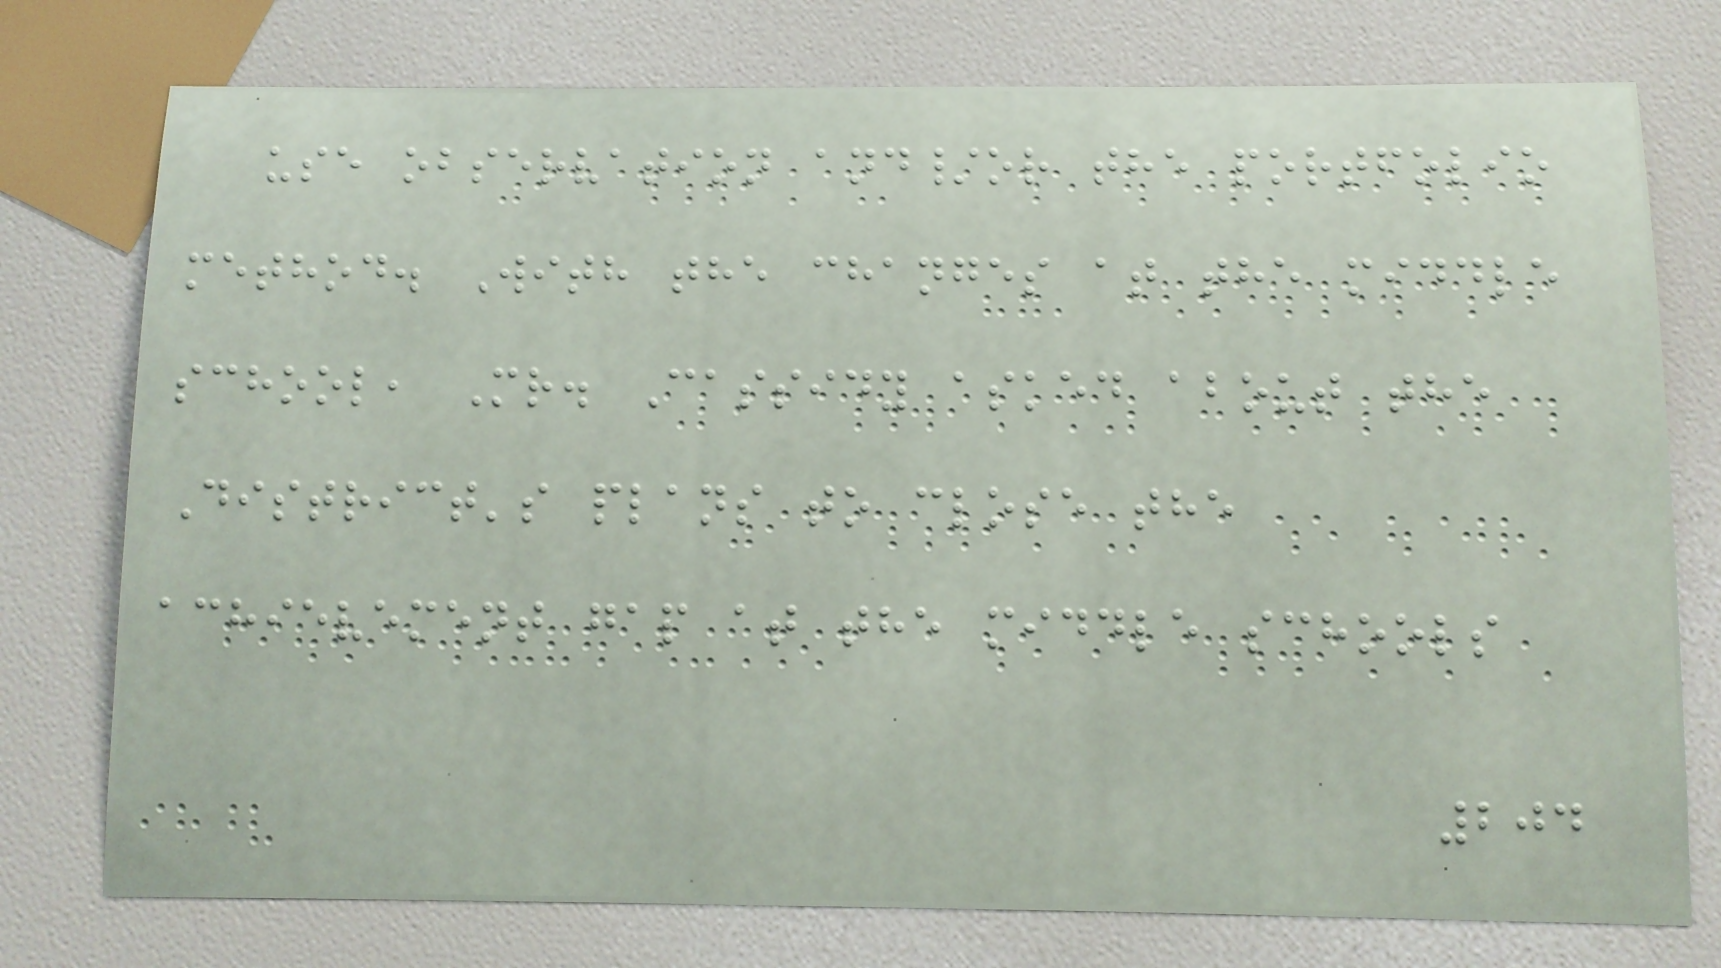use observation and/or the portfolio
method. With the changes at the middle
school, Mr. Cassidy asked about the
District's plans to close the
achievement gap at the middle schools
204
